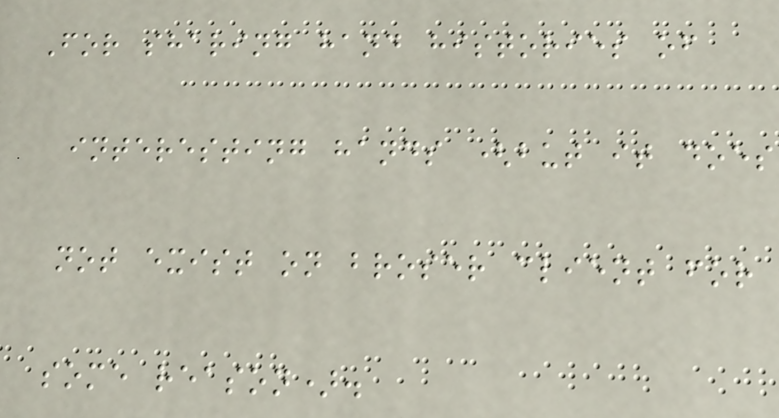For sharing hand histories of
interesting hands (but it does
not exist on broser client for
some reason).
